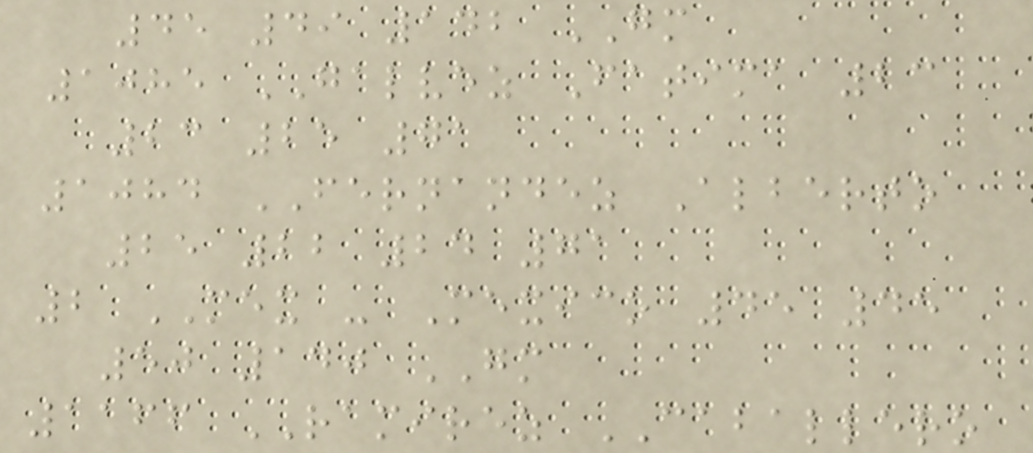45 49 142 GM
1085 GALVEZ Fatima 23
23 25 71
1084 FERNANDEZ Alberto
25 22 24 71
2 MEX - Mexico 45 45
50 140 GM
1166 RAMIREZ CABALLERO
